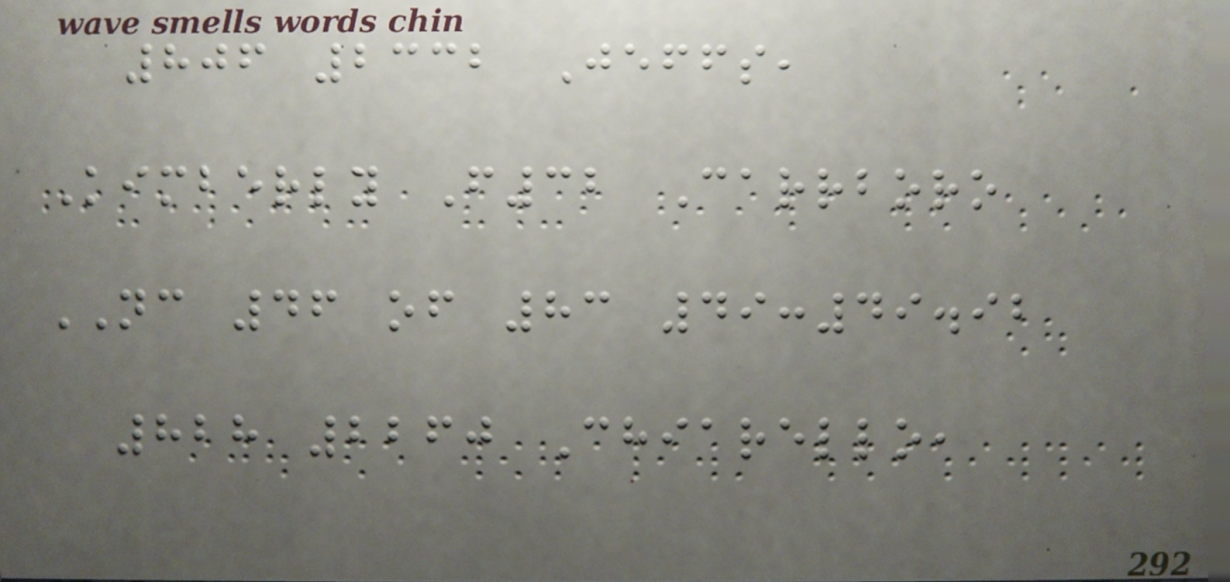806 2332 Jeffs,
Kimberly F32 Carrboro
NC 46 of 83 49:49.92
828 2260 Chiarello,
